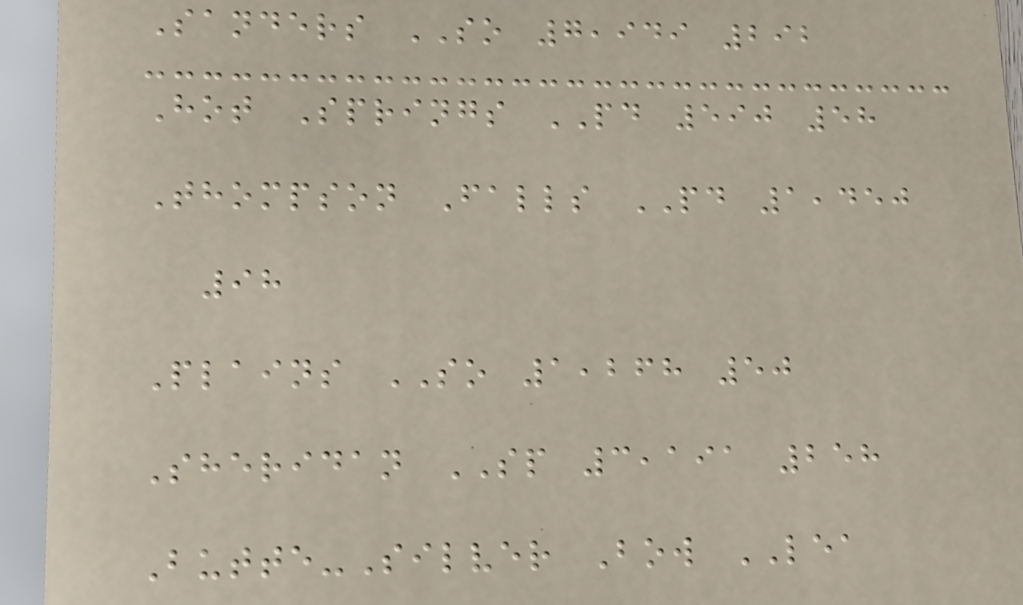Sanders SO 7,949 292
Hot Springs PD 590 58
Thompson Falls PD 1,450
98
Plains SO 1,268 50
Sheridan SP 3,191 258
Butte-Silver Bow LEA
